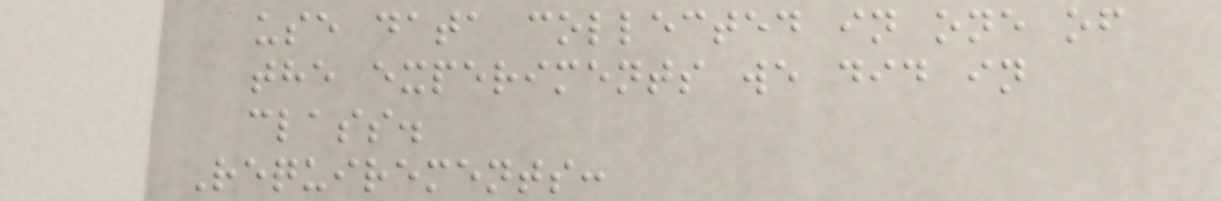use data collected in one of
the experiments we did in
class.
Requirements:
